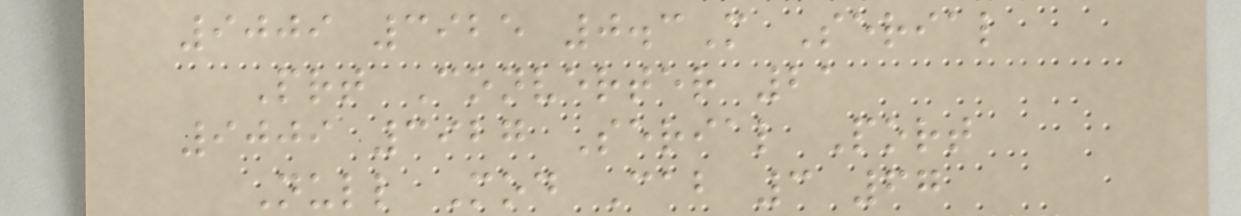9009 3925 0.3M Serial
Prt Converter 21
9009 3927 Serial Port
Null Mod Cab 3 67
